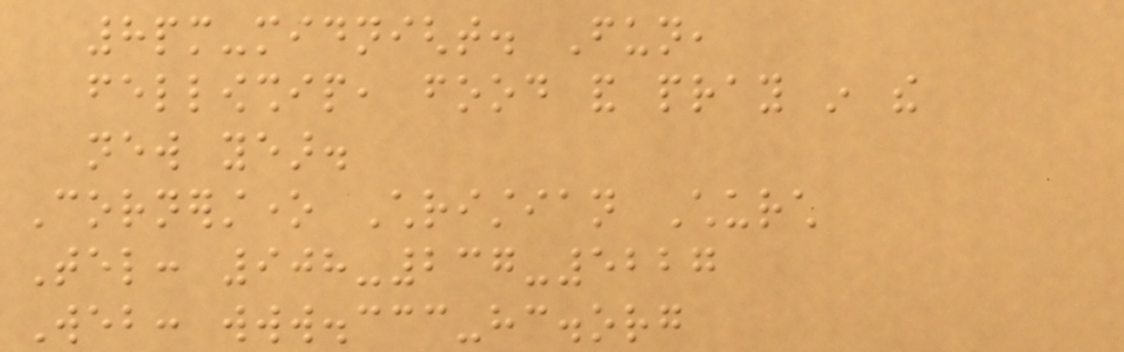8pm-midnight. Fun,
fellowship, food and pray in the
new year.
Cornerstone Christian Church
Tel: 908-237-5227
Web: www.ccc-hc.org
